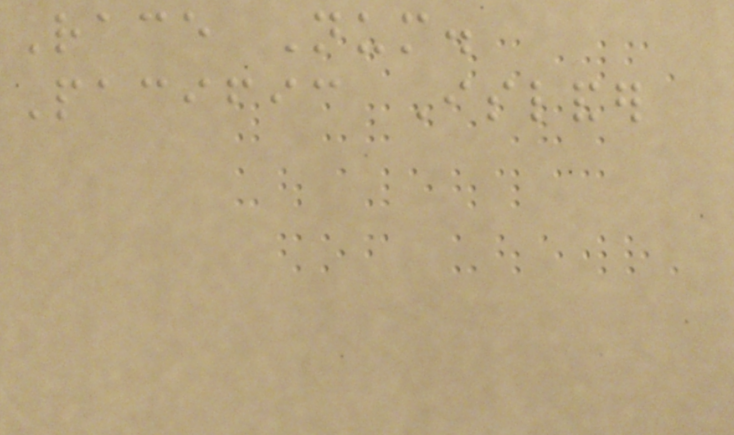Race Num.
Pacific Islander
